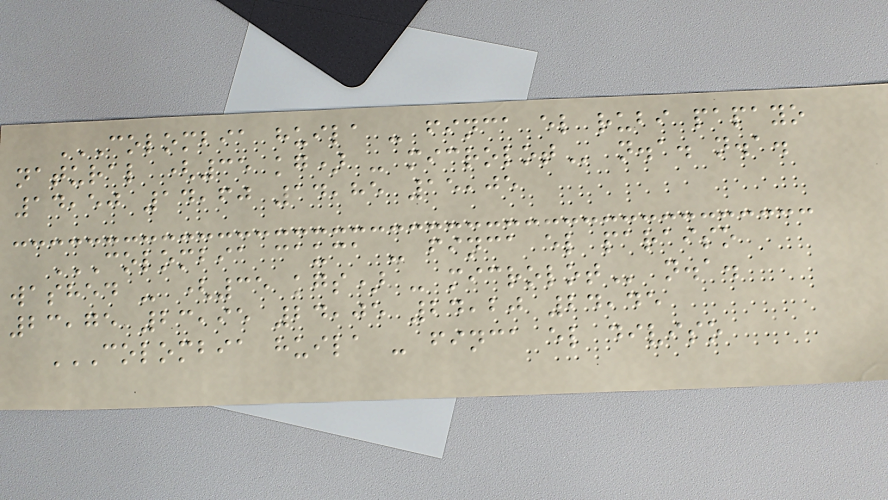COLOMBIA HUILA - FINCA EL RUBI PAPAYO
NATURAL (35 KG) - MICROLOT n.a. n.a.
14,50 14,60 14,85 15,05
COLOMBIA CAUCA - FINCA EL PARAISO
WASHED - (35 KGS) - MICROLOT n.a.
23,75 23,95 24,05 24,20 24,45
COLOMBIA HUILA - FINCA EL DIVISO
